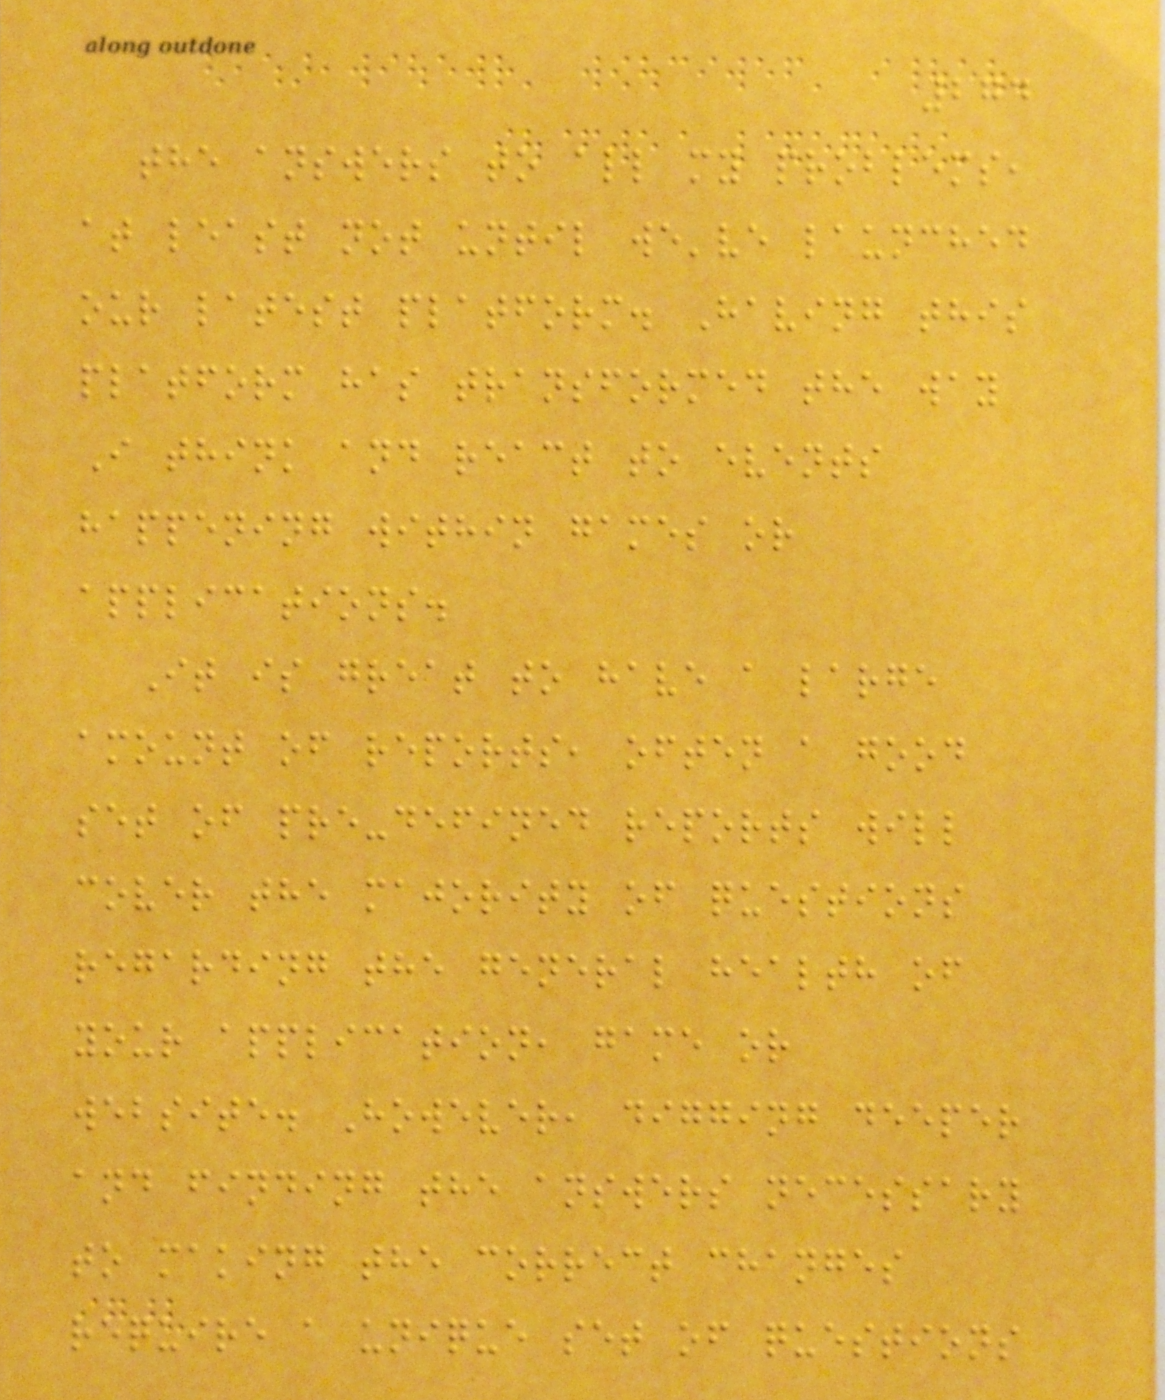274
the answers to all my problems,
at least not until we've launched
our latest platform. Having this
platform has transformed the way
I think and react to events
happening within games or
applications.
It is great to have a large
amount of reports, often a good
set of pre-defined reports will
cover the majority of questions
regarding the general health of
your application, game or
website. However, digging deeper
and finding the answers necessary
to making the correct changes
require a unique set of questions
